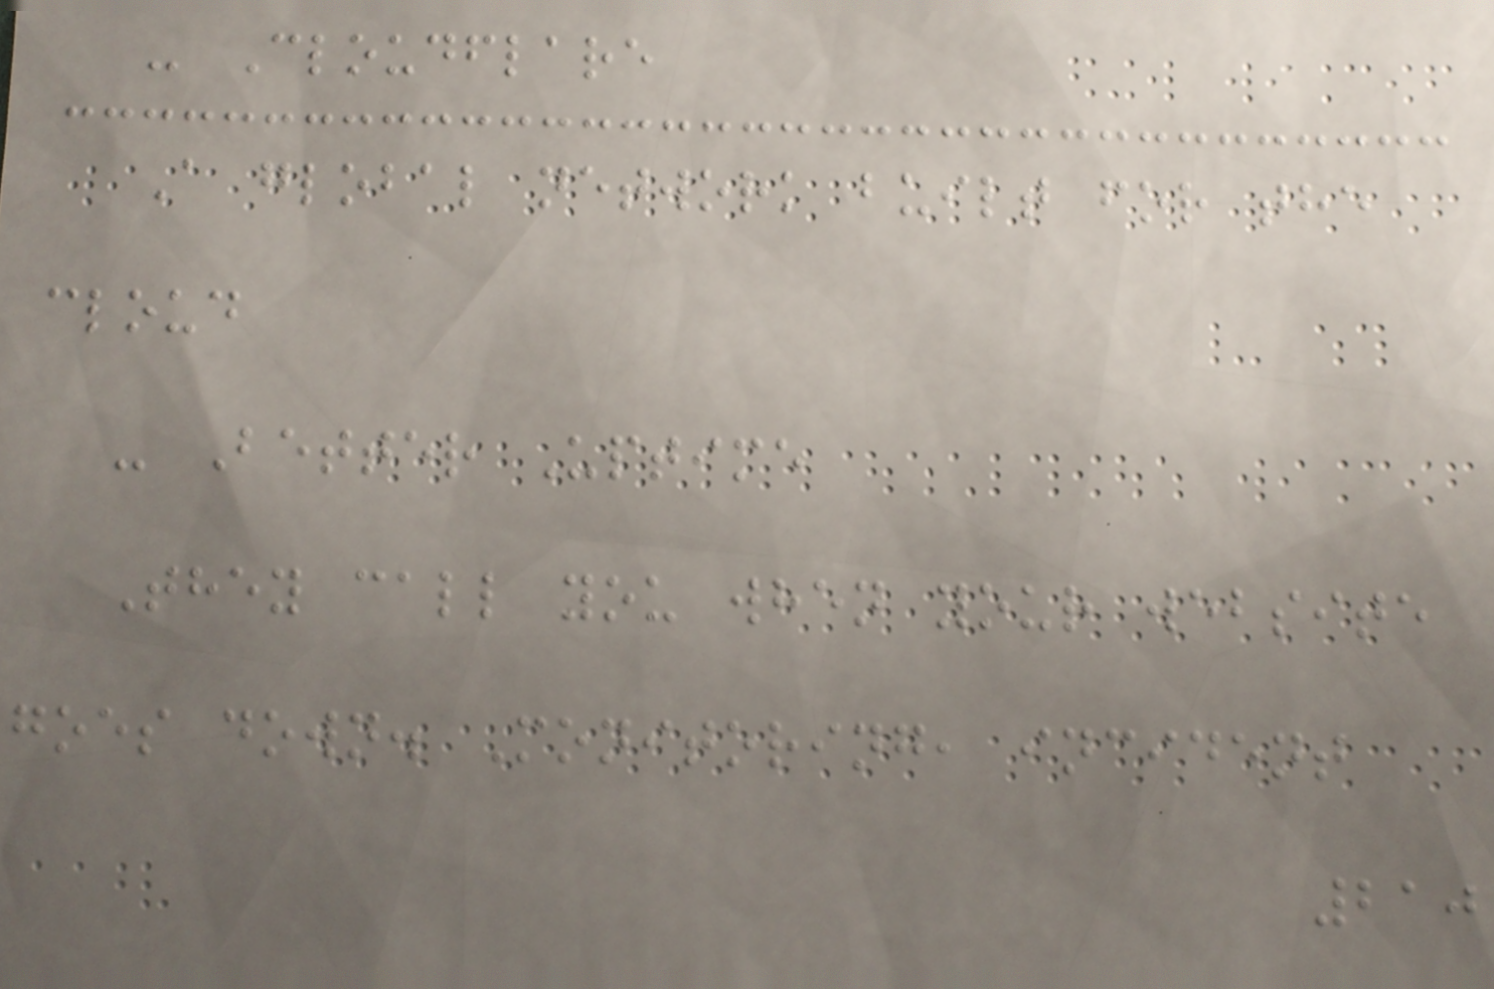- Cloudflare
A global network built for the
cloud
- Better Uptime
They call you when your website
goes down. Monitoring, incident
210
